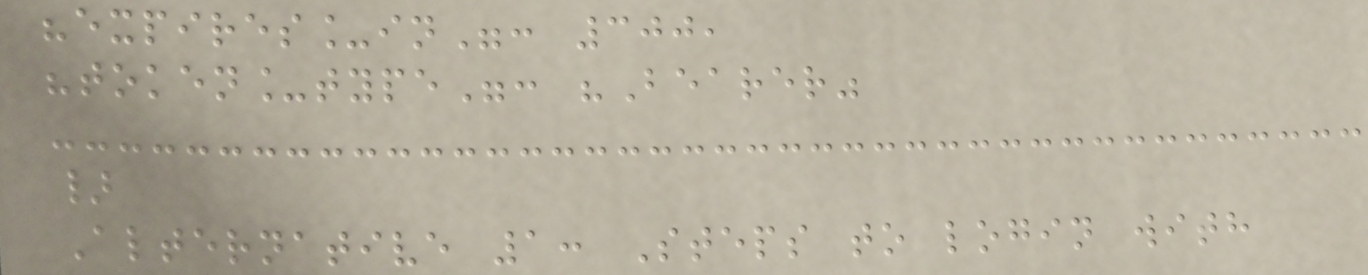"expires_in": 300,
"token_type": "Bearer"
}
Alternative 1: Steps to login with
